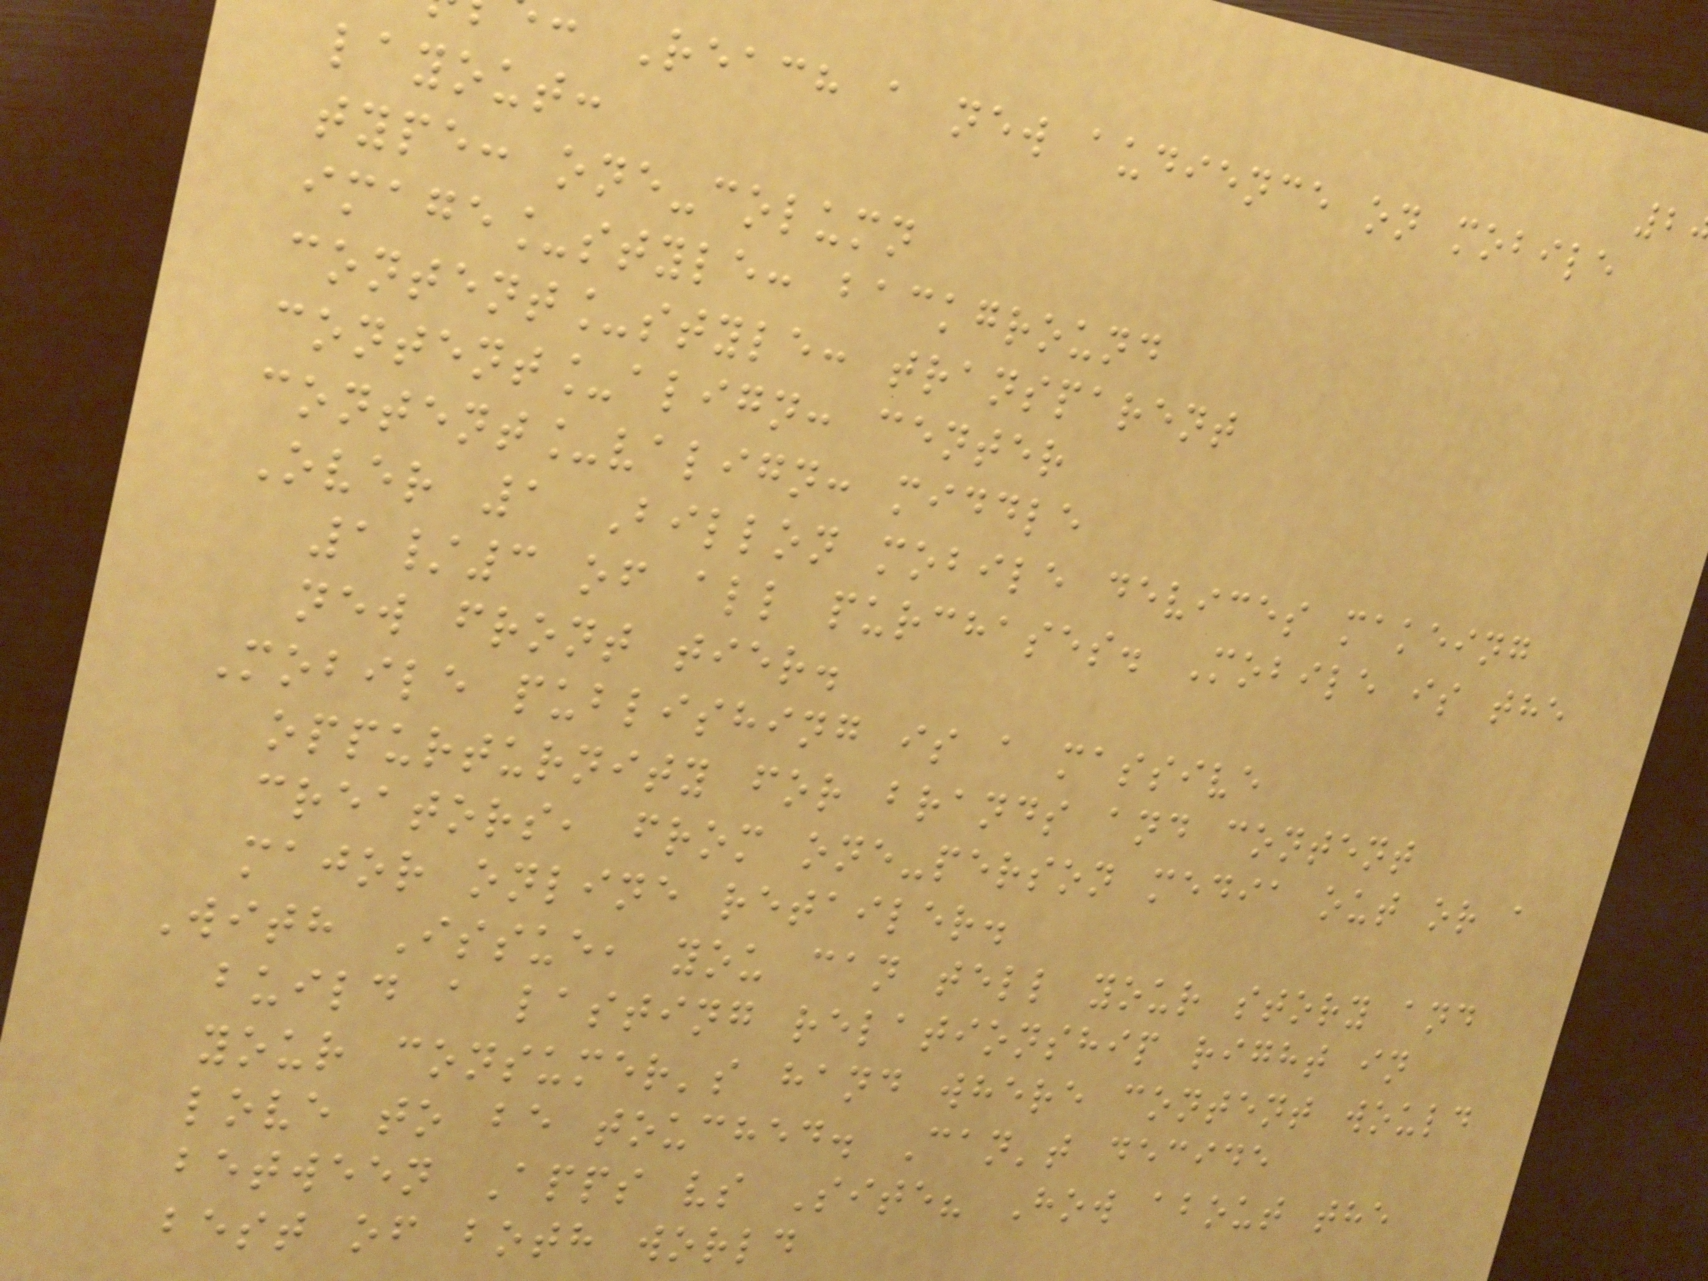Reach a new audience on mobile
layout:
type: one-column
image_style: background
content_style: transparent
content_align: center
content_valign: middle
Over 1 Billon mobile devices makeing
1/3 of all purchases. Mobile is the
new front tier.
Mobile publishing is a massive
oppurturnity for brands and content
creators, from one-person media out or a
major online retailer.
With Issue, you can tell your story and
build a lasting relationship right in
your consumer's hand where content would
love to be touched. Can't decide
between Apps vs Site? How about the
best of both world
